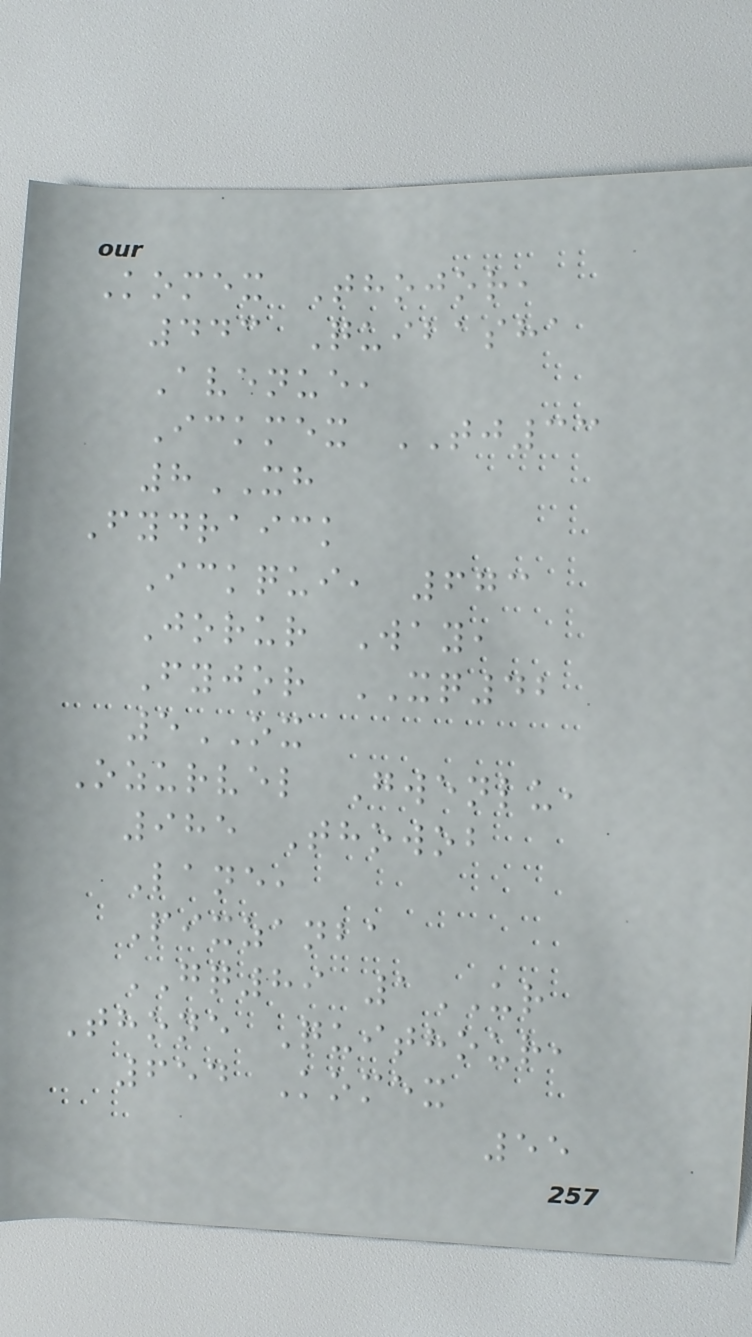Komex Thojor,
443 Quibasha
Avenue,
Ickmex TJ33
8XH
Fydraick
Ickqui, 673
Jorur Way,
Fyjor XQ42
5OX
Ozurvel Gwenlu,
985 Thowob
Lane,
Pixzanba
GQ89 1UR
Thone Quithour,
654 Komex
55
